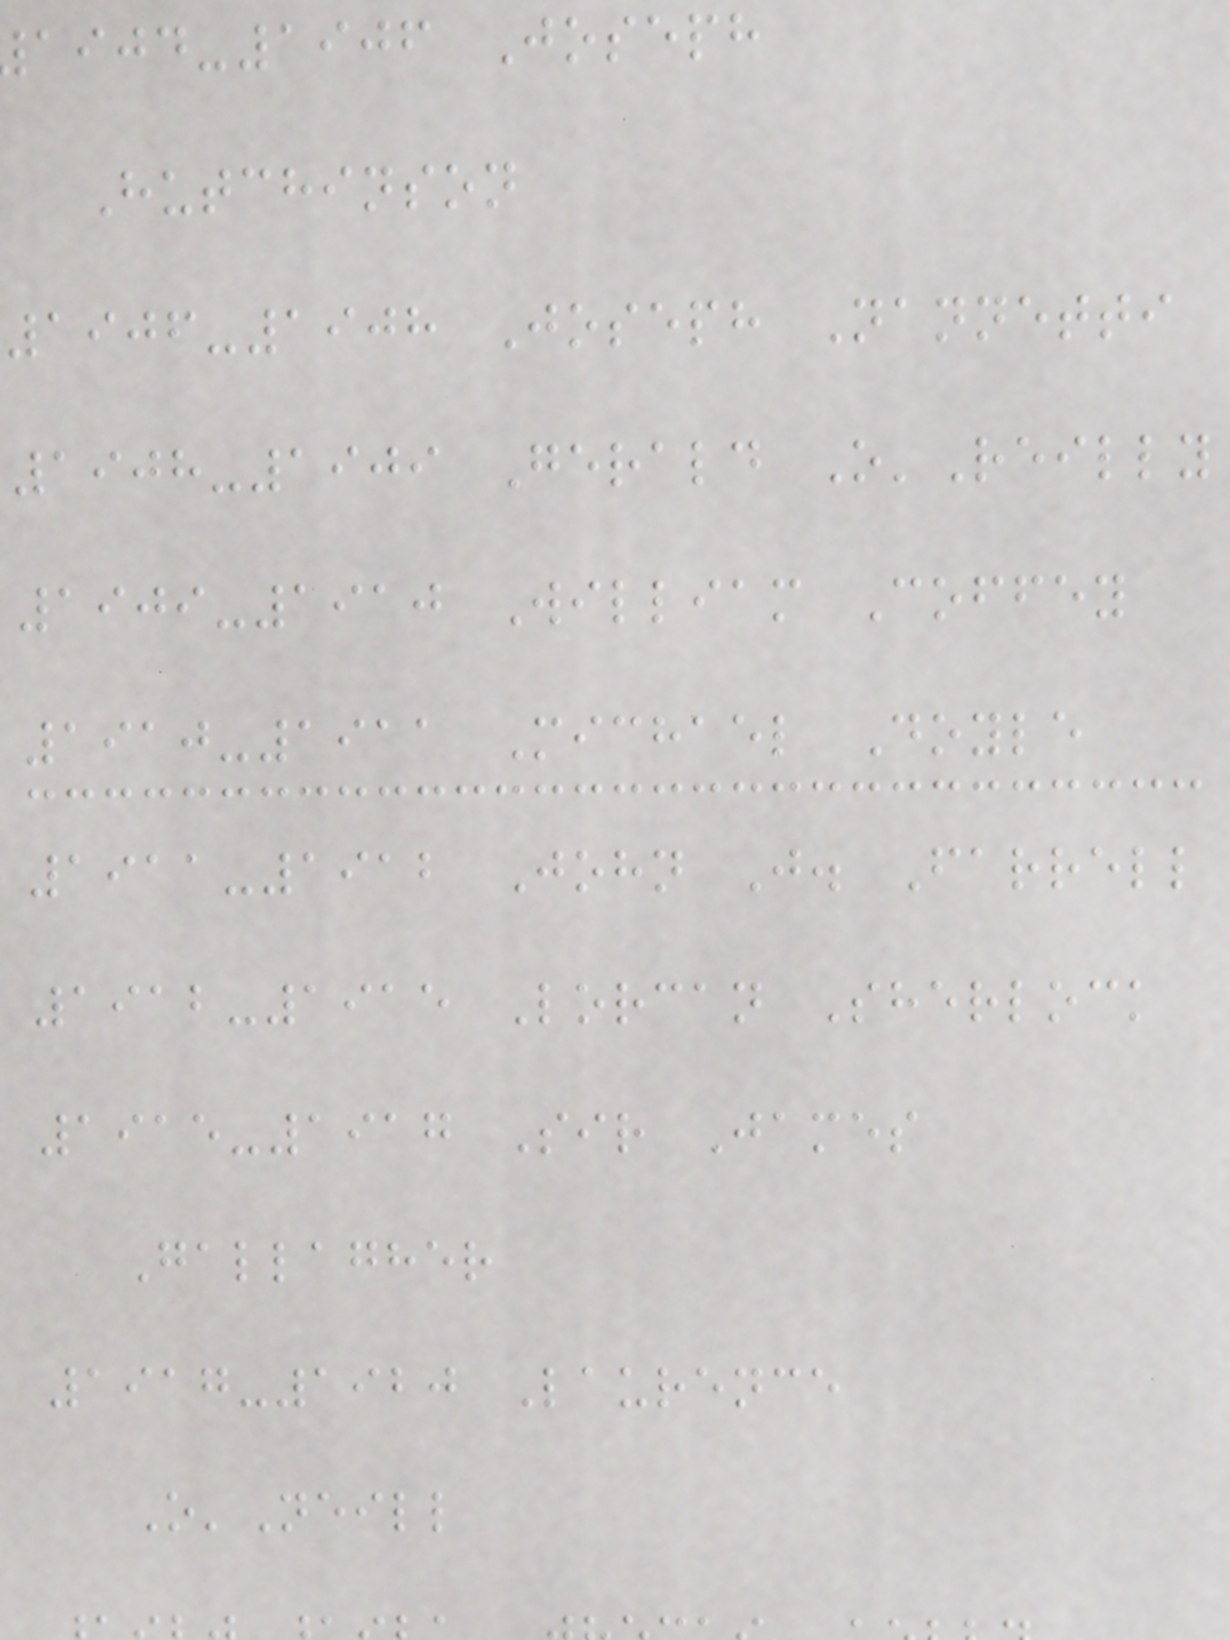-1906 Joseph
Hutchinson
1906-1908 Joseph Nannetti
1908-1909 Gerald O'Reilly
1909-1910 William Coffey
1910-1911 Michael Doyle
1911-1912 John J. Farrell
1912-1915 Lorcan Sherlock
1915-1917 Sir James
Gallagher
1917-1920 Laurence
O'Neill
